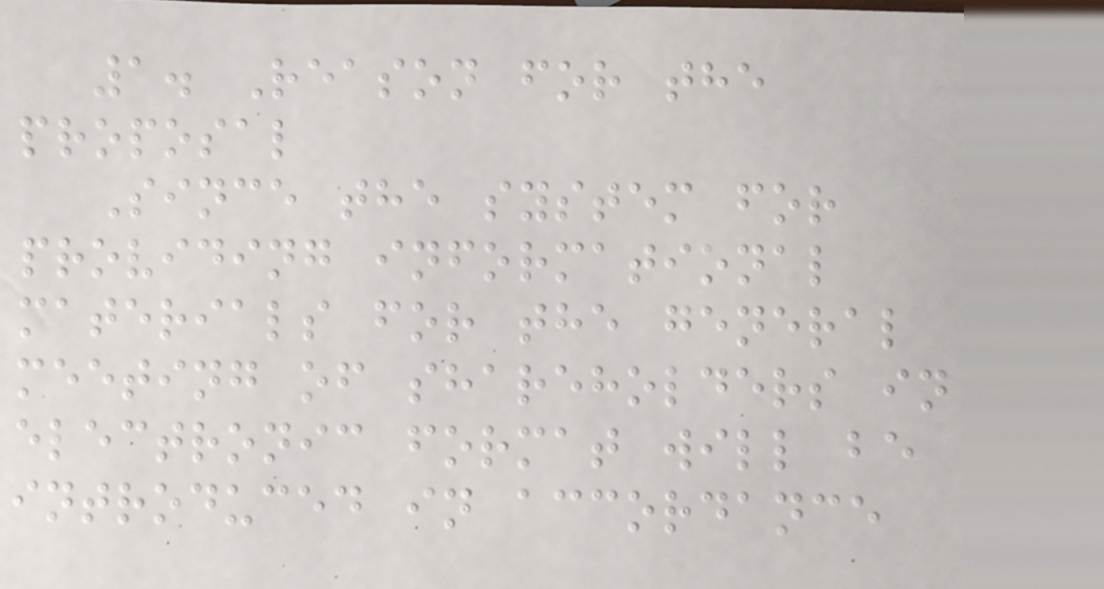1. Reason for the
proposal
Since the system for
providing informational
materials for the general
meeting of shareholders in
electronic format will be
introduced in accordance
